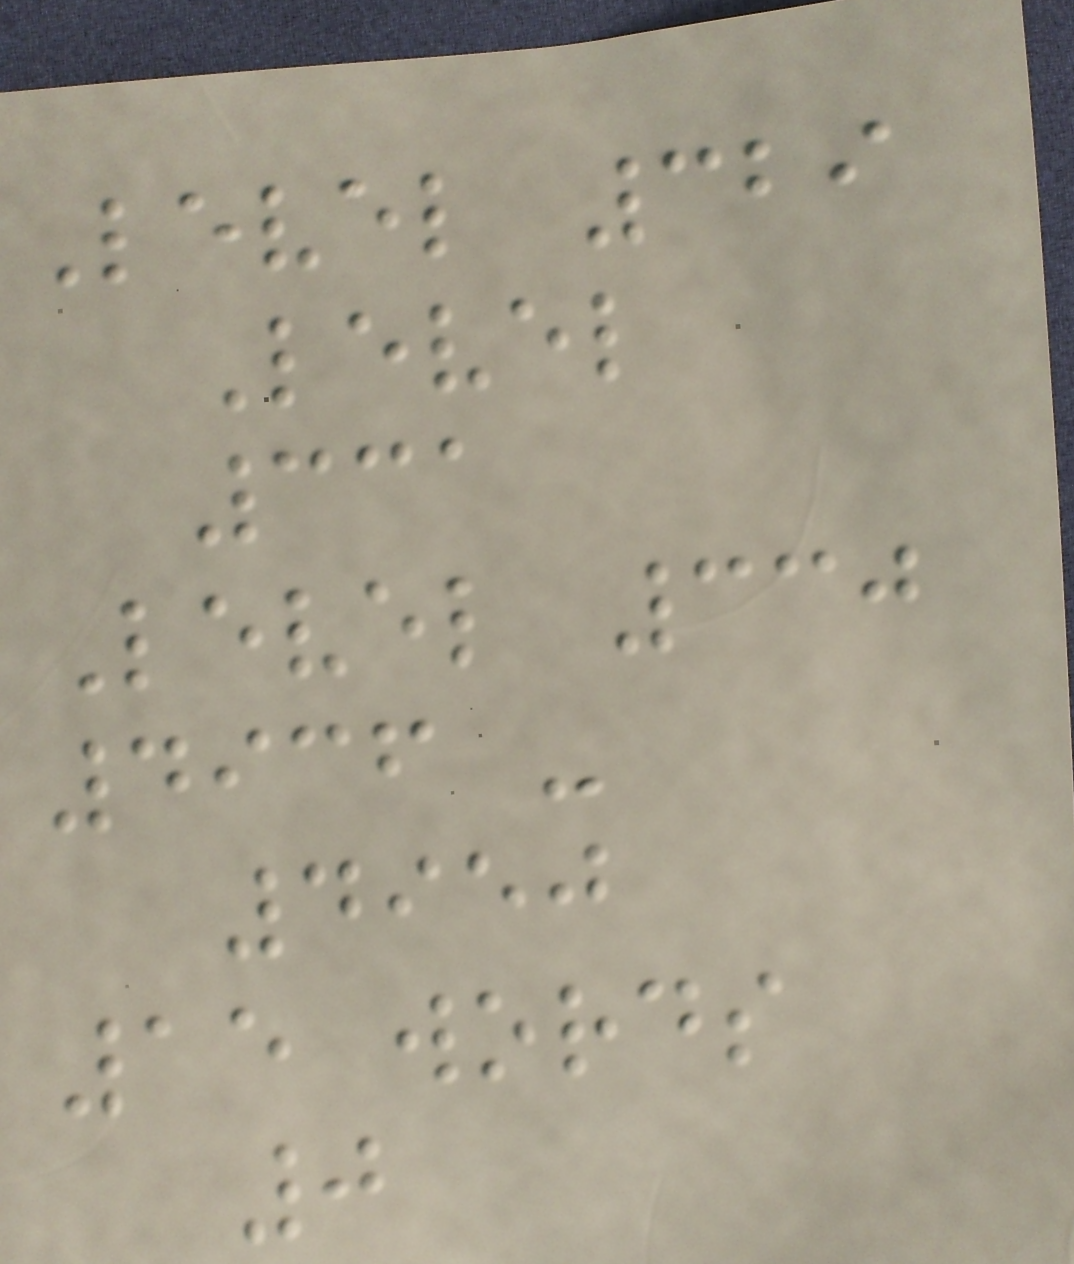Level 329
Level
331
Level 330
4936 -
4950
15 words
0
